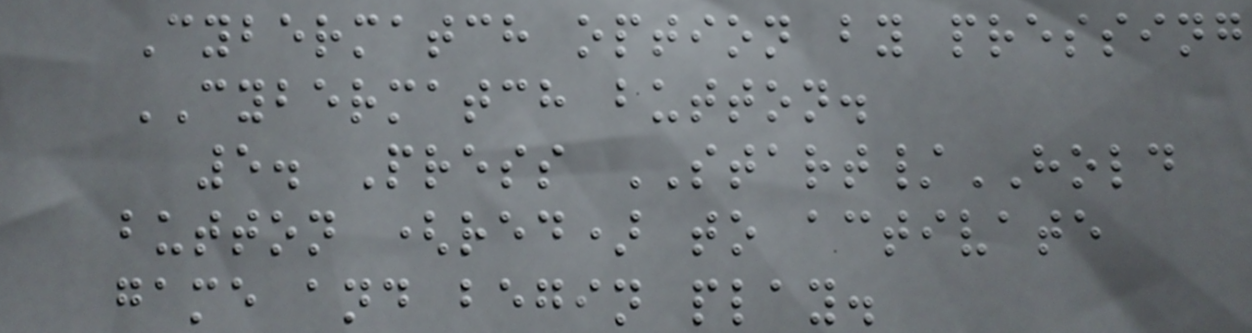Cybermatch option by pressing
CYBERMATCH button.
5. Press START/HOLD
button (red) to activate
game and begin play.
